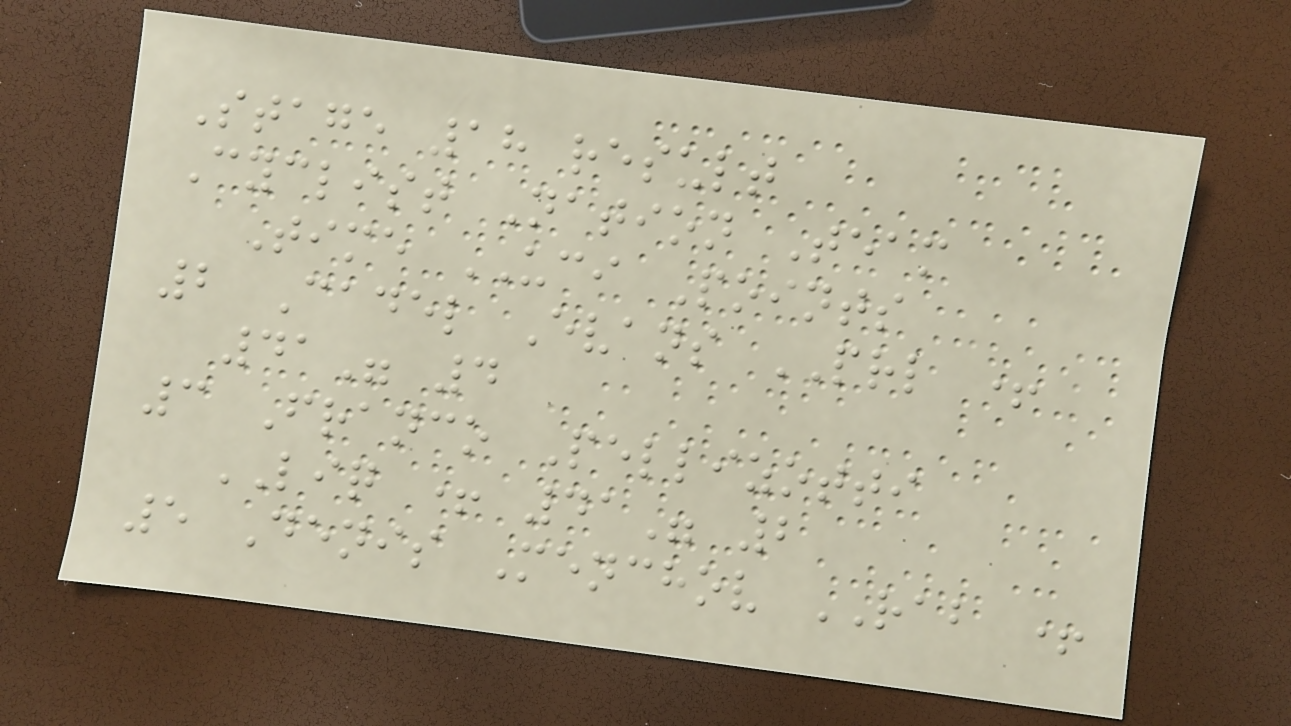Stage 18 result
Cyclist Nation Team
Time UCI Points
2 Cadel Evans PRL +
41" 4
3 Franco Pellizotti
LIQ + 41" 2
5 Denis Menchov RAB +
